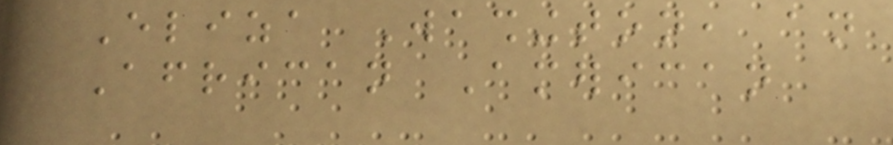Eliza Washington, an
African American
